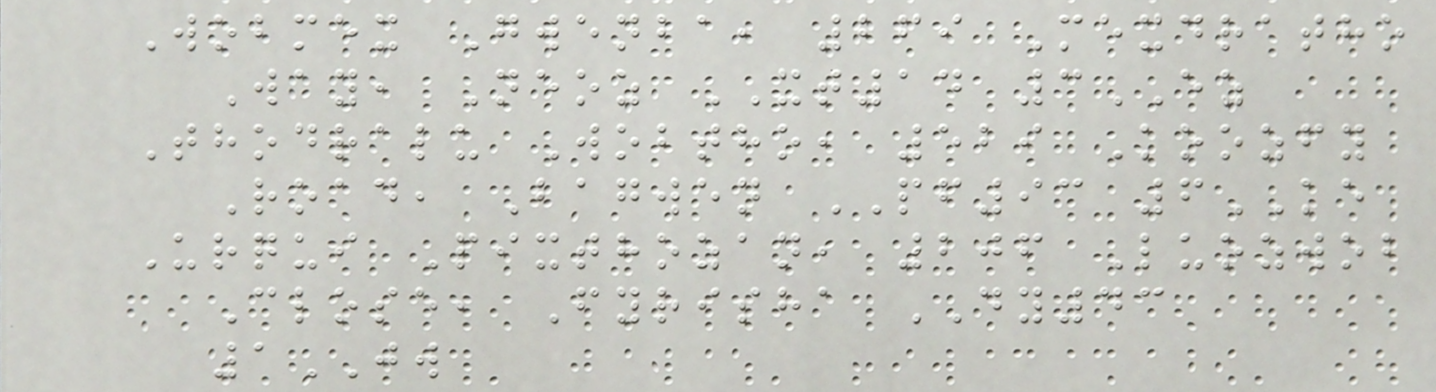Wobmex Gwenba, 269 Mexdratho
Way, Neoz XT14 3EZ
Thodralu Wobtho, 529 Koozfy
Road, Bagwen PF93 6KE
Urqui Pixthozan, 206 Luozwob
Close, Fyrisha DY43
1JW
